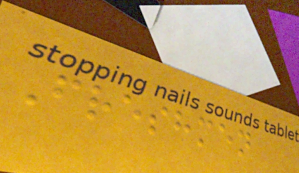Freshmen
